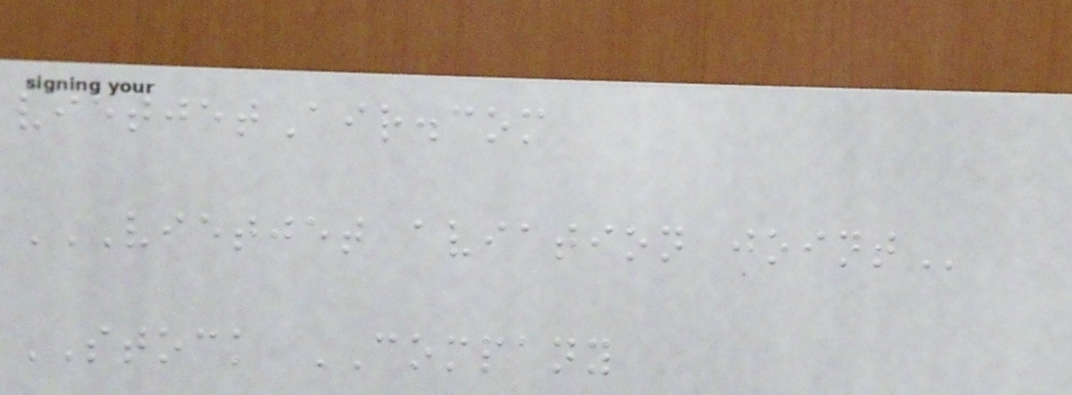vietjetAir.com
VIETJET AVIATION JOINT
STOCK COMPANY
